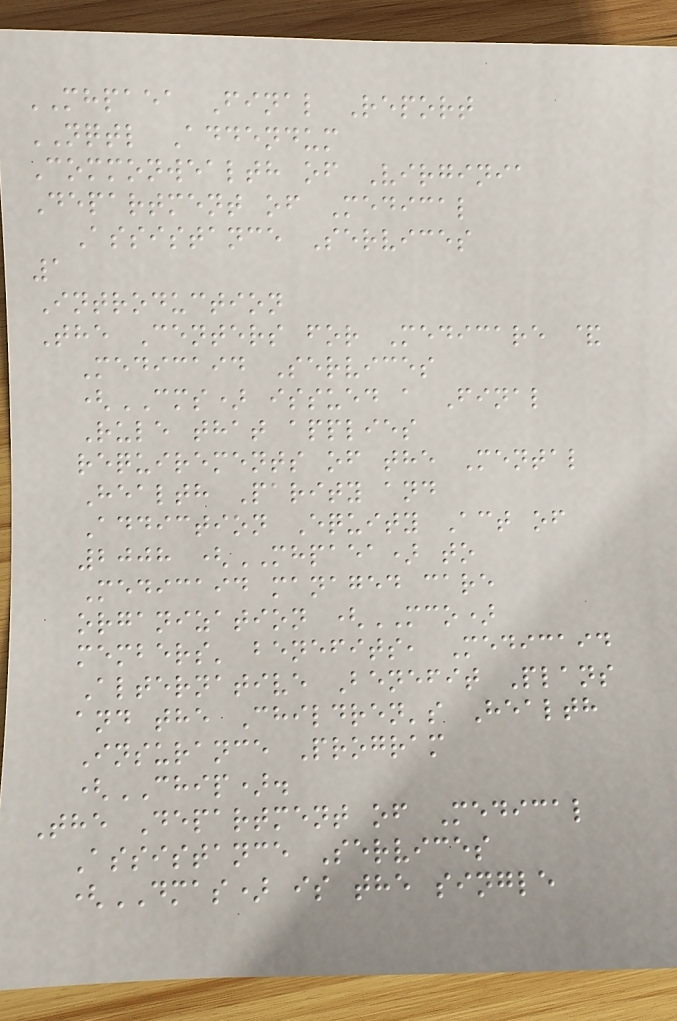MHPAEA Final Report
NQTL Addendum
Commonwealth of Virginia
Department of Medical
Assistance Services
1
Introduction
The Centers for Medicare &
Medicaid Services
(CMS) issued a Final
Rule that applies
requirements of the Mental
Health Parity and
Addiction Equity Act of
2008 (MHPAEA) to
Medicaid managed care
organization (MCO)
members' benefits, Medicaid
Alternative Benefit Plans
and the Children's Health
Insurance Program
(CHIP).
The Department of Medical
Assistance Services
(DMAS) is the single
